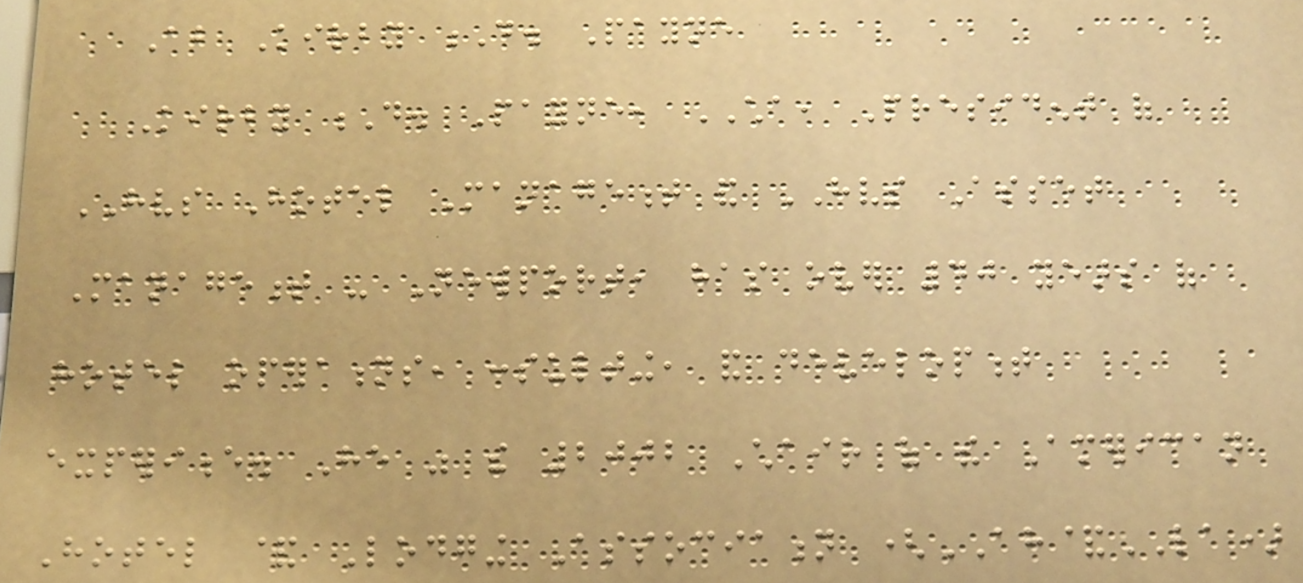About Kirby D. Payne
Kirby D. Payne, CHA, President of
HVS Hotel Management and HVS Asset
Management - Newport, has over 40 years of
hotel operations, consulting, and development
experience. He was the 2002 Chair of the American
Hotel & Lodging Association (AH&LA)
